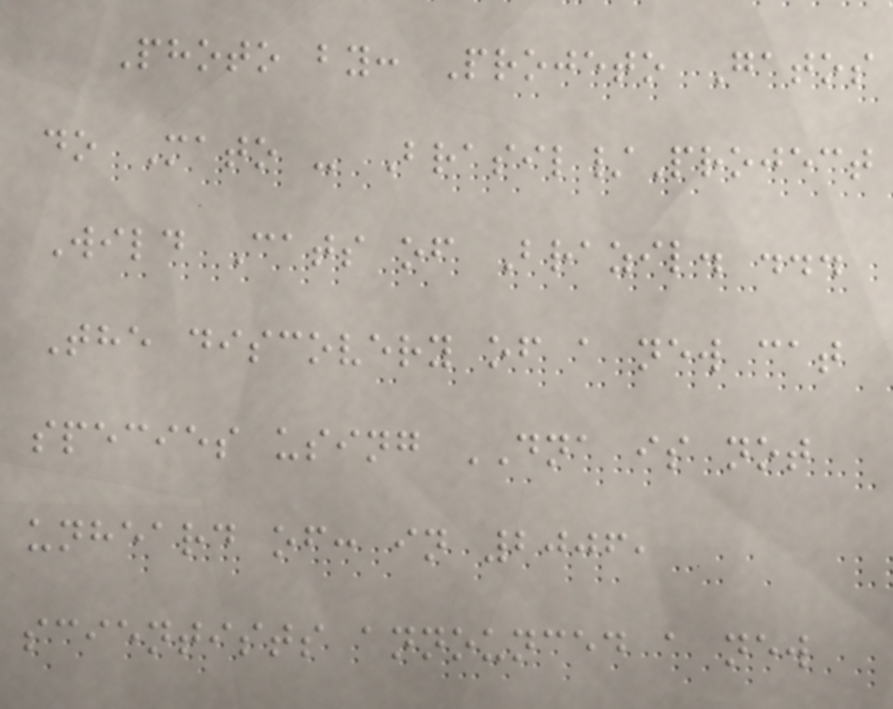Photo by: Projeto Gatos
do Mato - Brasil/Project
Wild Cats of Brazil. ...
The discovery of a new cat
species using DNA is not
unheard of: in 2006,
scientists announced a new
